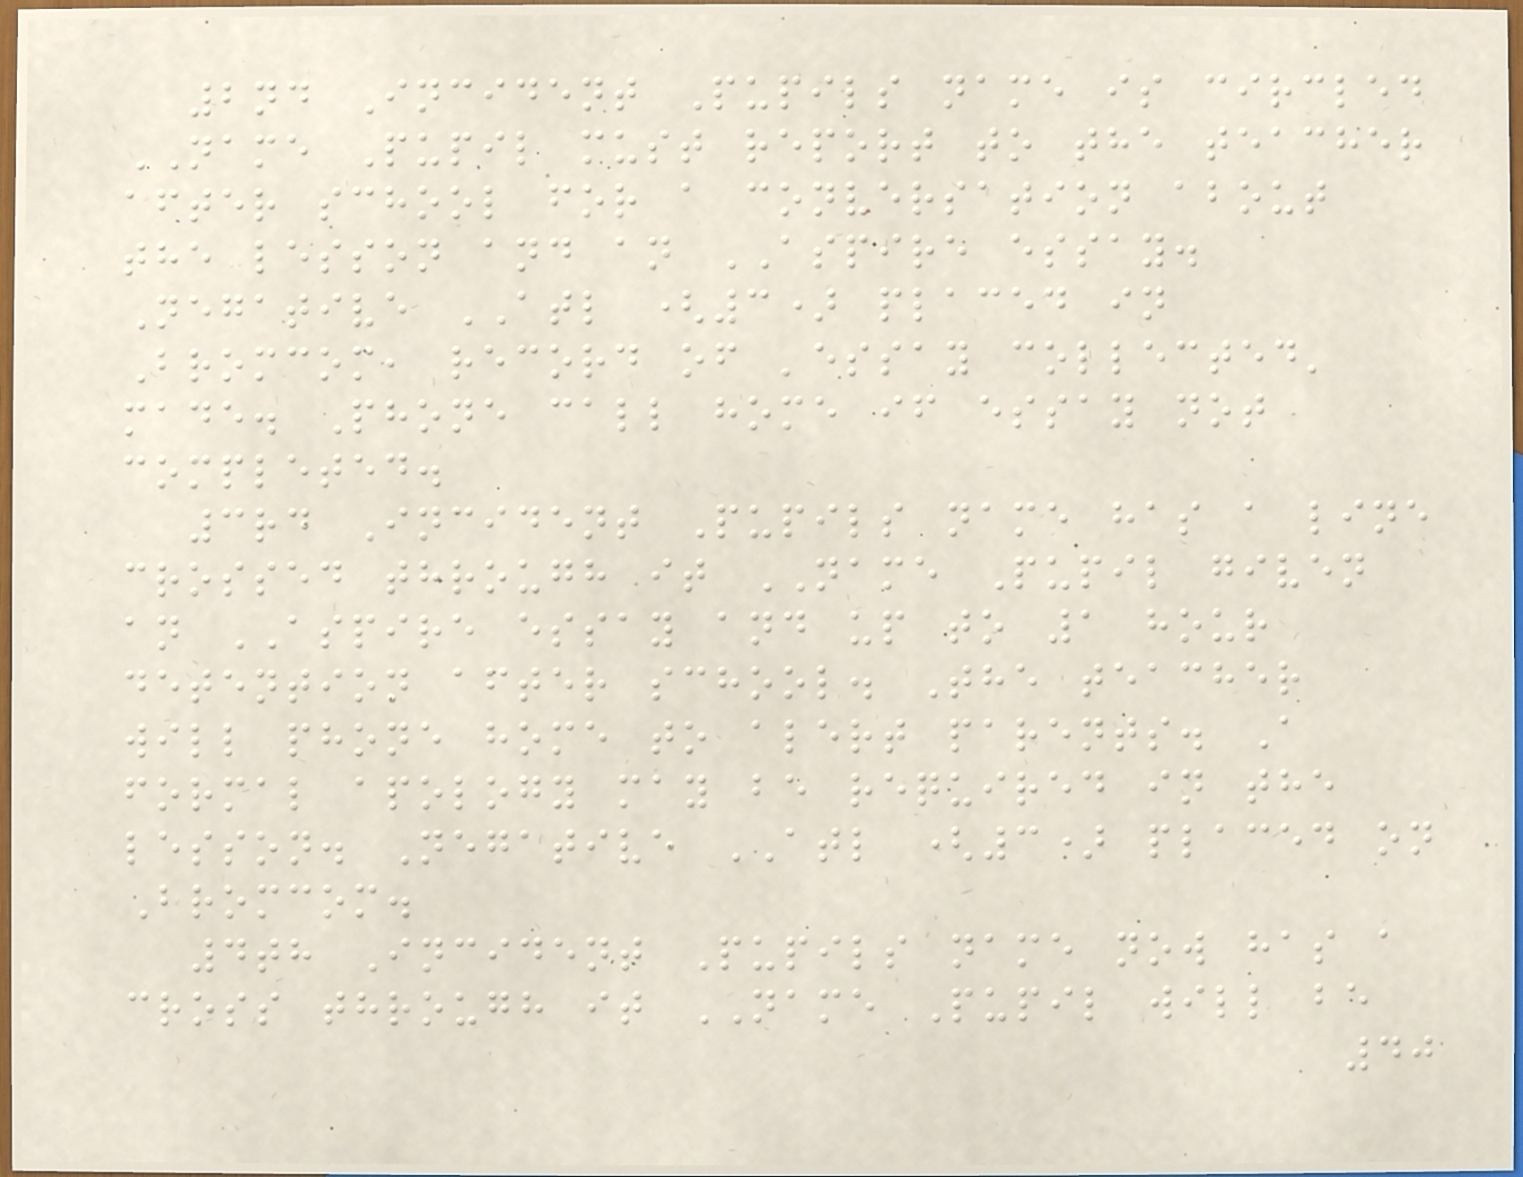2nd Incident Pupils name is circled
NAME Pupil must report to the teacher
after school for a conversation about
the lesson and an ASPIRE essay.
Negative ATL (3) placed in
Bromcom, record of 'essay collected'
made. Phone call home if essay not
completed.
3rd Incident Pupils name has a line
crossed through it NAME Pupil given
an ASPIRE essay and up to 1 hour
detention after school. The teacher
will phone home to alert parents. A
formal apology may be required in the
lesson. Negative ATL (3) placed on
Bromcom.
4th Incident Pupils name now has a
cross through it NAME Pupil will be
40
